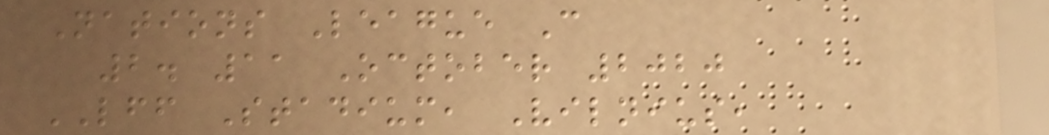Nations League C
2. 11 October 2020
LFF Stadium, Vilnius,
